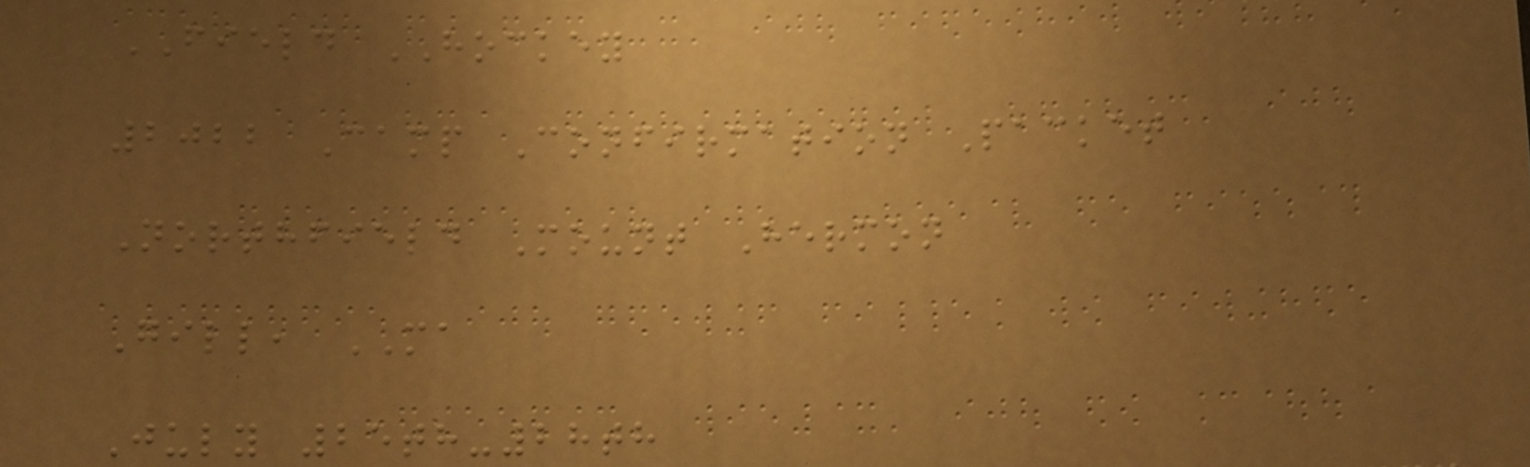FIELD HOCKEY
2022 Camp Confirmation Packet
Northfield Mount Hermon
Gill, MA
July 25th-28th
